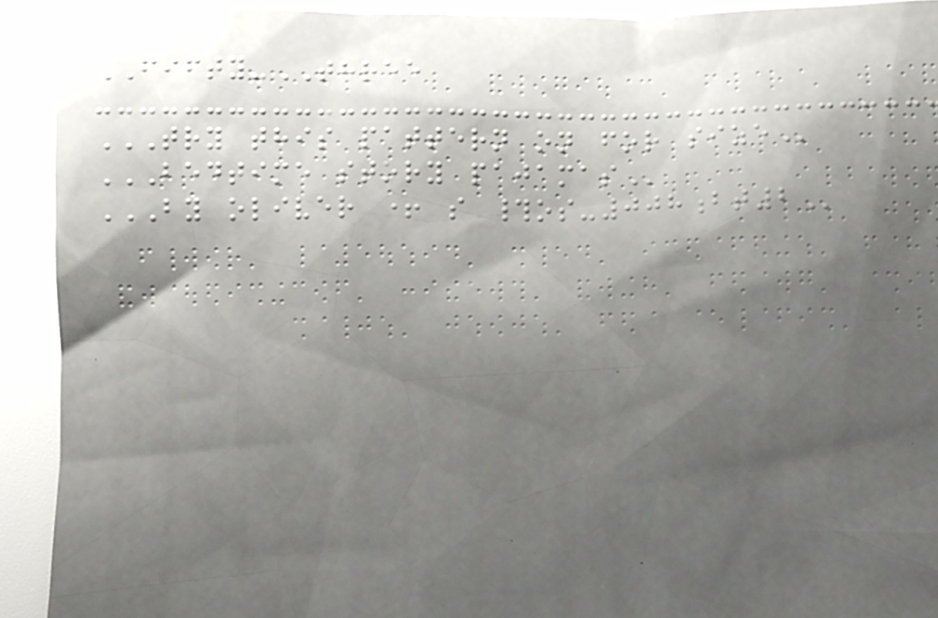FIFTY-THREE
TRY THIS PATTERN ON FOR SIZE
BEDTIME STORY PAJAMAS
BY OLIVER + S #OS-008BT2
